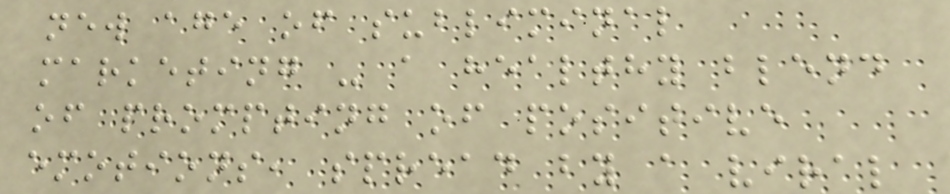new age of subliminal
marketing - a healthy blend
of prompting of positive
emotions, spread by a viral
